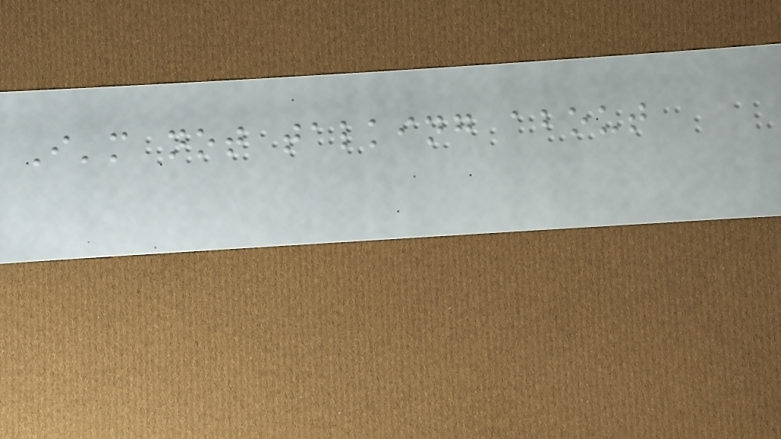I'm not talking about
